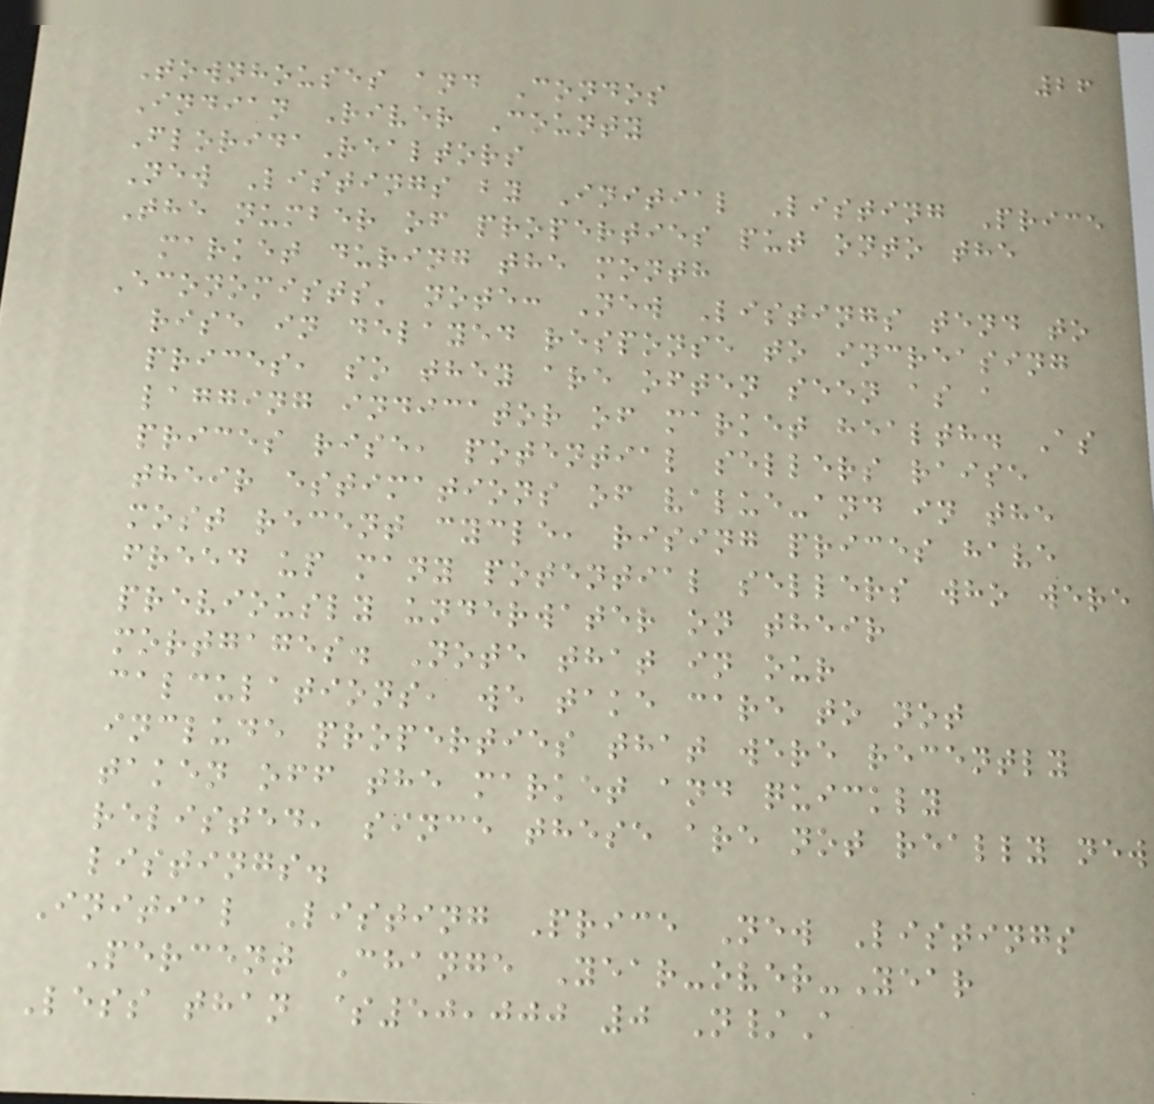26
Townhouses and Condos
Indian River County
FloridaRealtors
New Listings by Initial Listing Price
The number of properties put onto the
market during the month
Economists' note: New Listings tend to
rise in delayed response to increasing
prices, so they are often seen as a
lagging indicator of market health. As
prices rise, potential sellers raise
their estimations of value-and in the
most recent cycle, rising prices have
freed up many potential sellers who were
previously underwater on their
mortgages. Note that in our
calculations, we take care to not
include properties that were recently
taken off the market and quickly
relisted, since these are not really new
listings.
Initial Listing Price New Listings
Percent Change Year-over-Year
Less than $50,000 0 N/A
